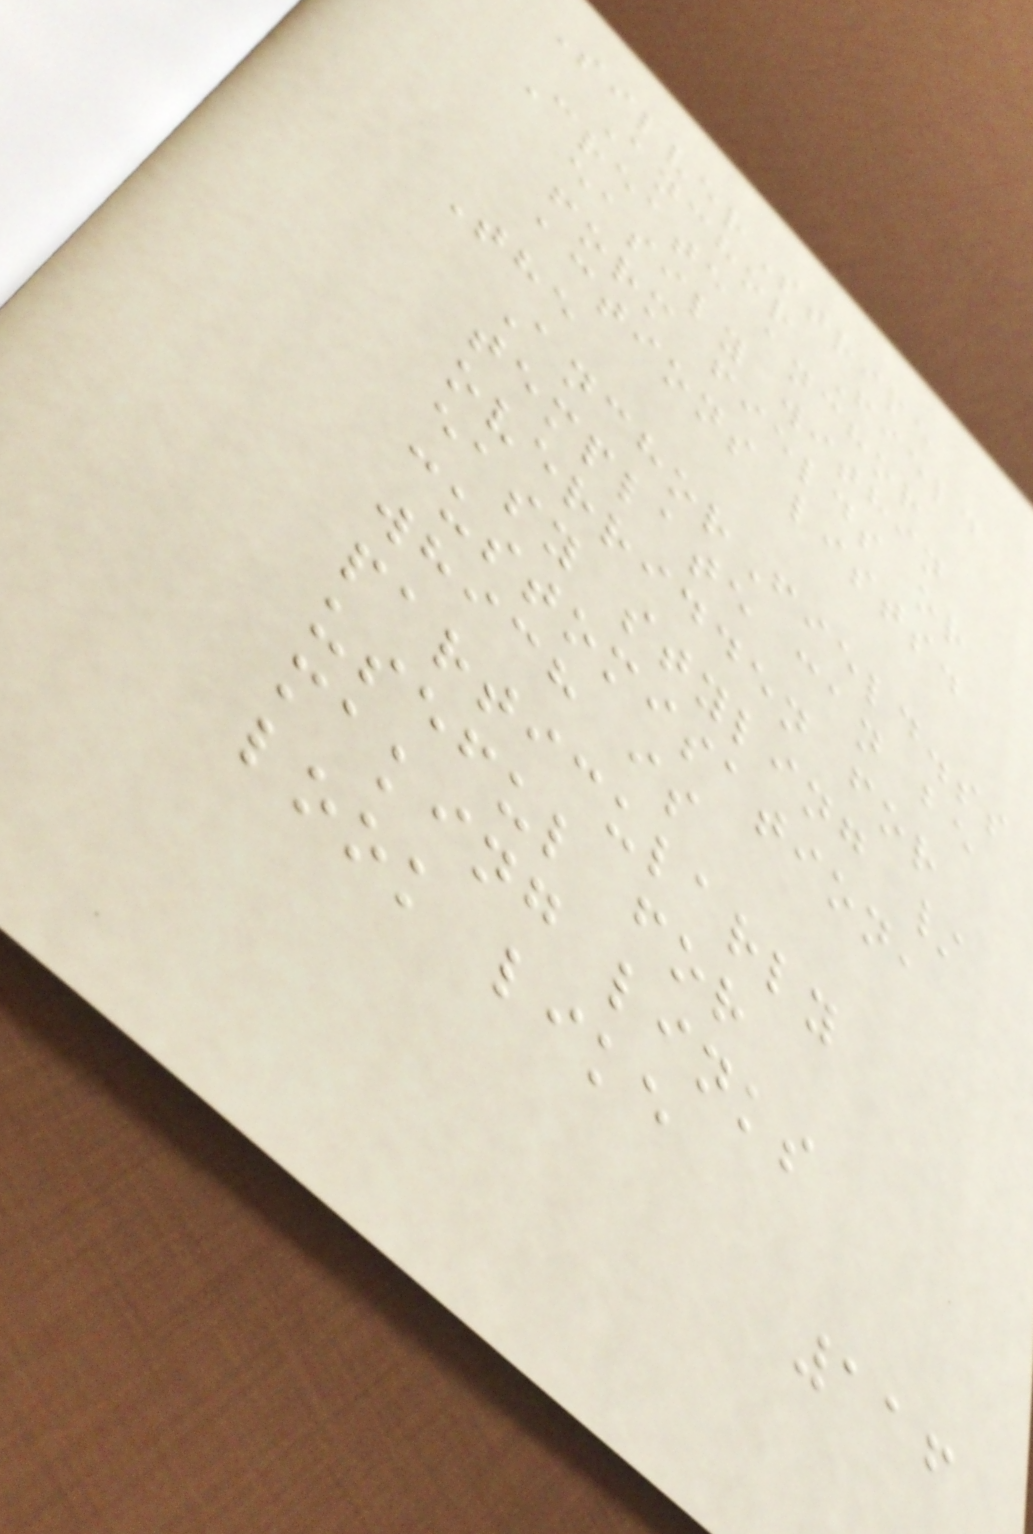SilverStripe
Anchor Field
Create anchor
easily within
form fields or
actions lists.
The
AnchorField.ss
template can be
overridden for
easy styling /
customisation,
which is
particularly
useful for
making links
look like
116
